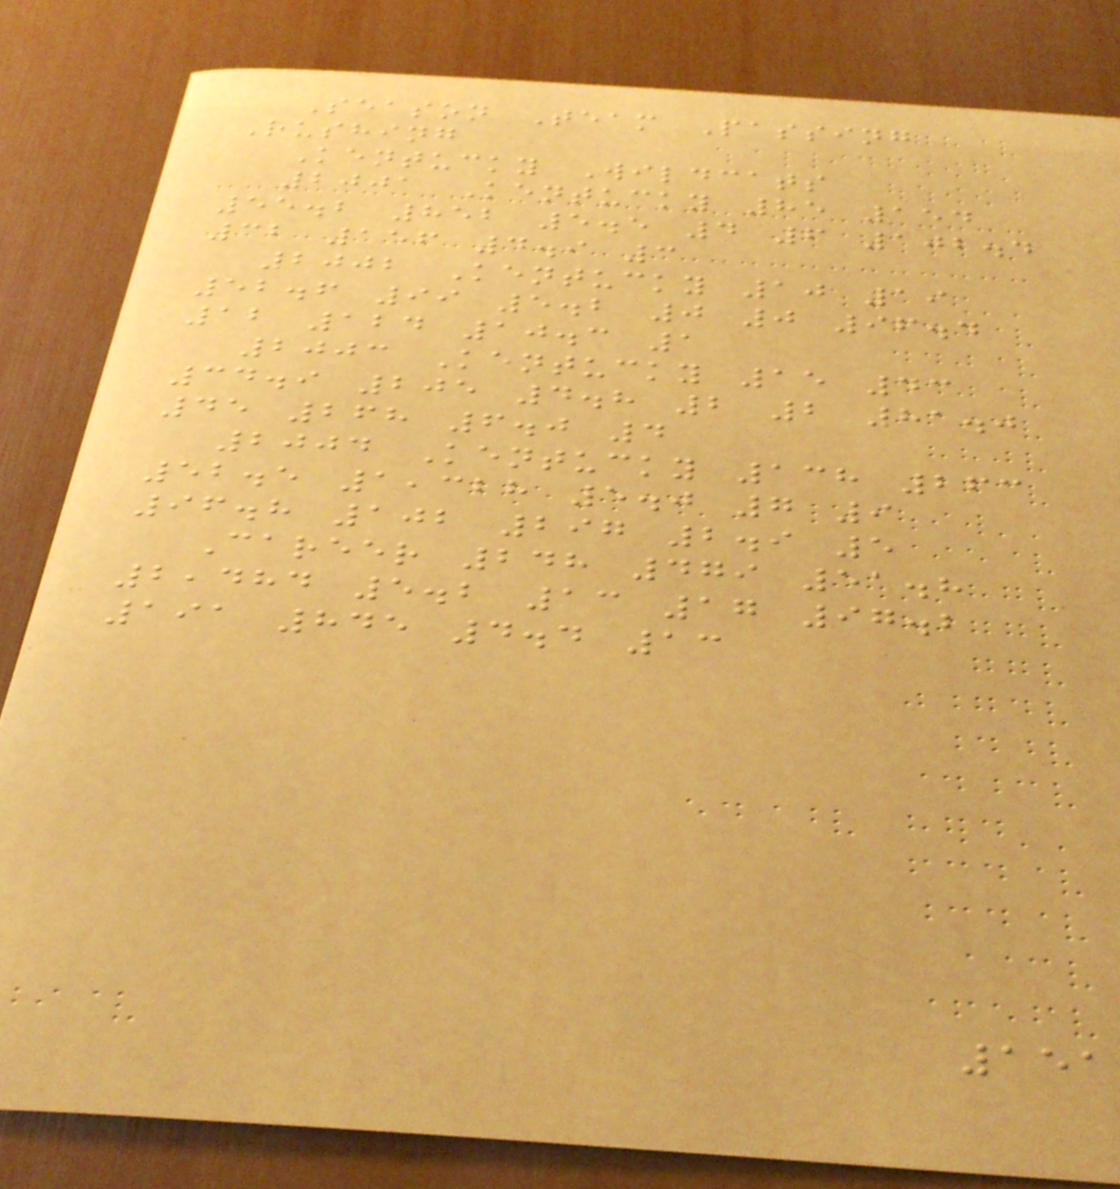Season Team Passing
Rushing
Kentucky Wildcats
2001 Kentucky 85 154
55.2 852 5.5 4 6 102.4
32 156 4.9 3
2002 Kentucky 10 19
52.6 99 5.2 0 0 96.4
12 124 10.3 1
2003 Kentucky 15 43
34.9 205 4.8 2 2 81.0
45 268 6.0 4
2004 Kentucky 138 263
52.5 1,328 5.0 7 9
96.8 102 297 2.9 5
Career 248 479 51.8
2,484 5.2 13 17 97.2
191 845 4.4 13
151
